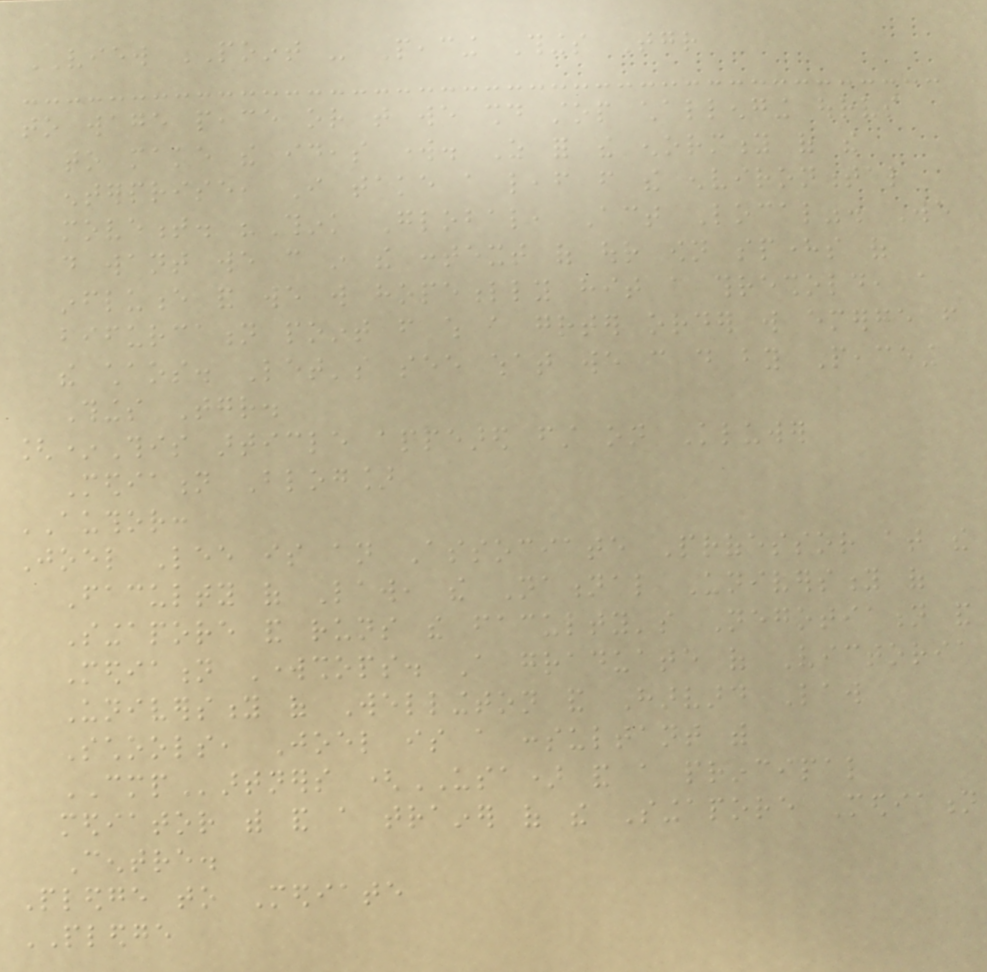VIEW POINT - Peacing Things Together
to wage peace or that we should stop challenging ourselves
to make the ideas work. As for the enormity of the
enterprise, I take a leaf from the environmental
movement. "Think Global, Act Local". We
do want we can in the context of our own spheres of
influence and we will hopefully hit a threshold, a
bifurcation point from which a greater order will emerge from
the chaos. Let's see what we can do by Peaceing
Things Together.
[*This article appeared first on Kluwer
Mediation Blog]
AUTHOR:
Joel Lee is an Associate Professor at the
Faculty of Law, the National University of
Singapore and runs the faculty's Negotiation and
Mediation Workshops. A graduate of Victoria
University of Wellington and Harvard Law
Schools, Joel is a consultant with
CMPartners (USA) and a principal
mediator with and a trainer of the Singapore Mediation
Centre.
Pledge to Mediate
PLEDGE
